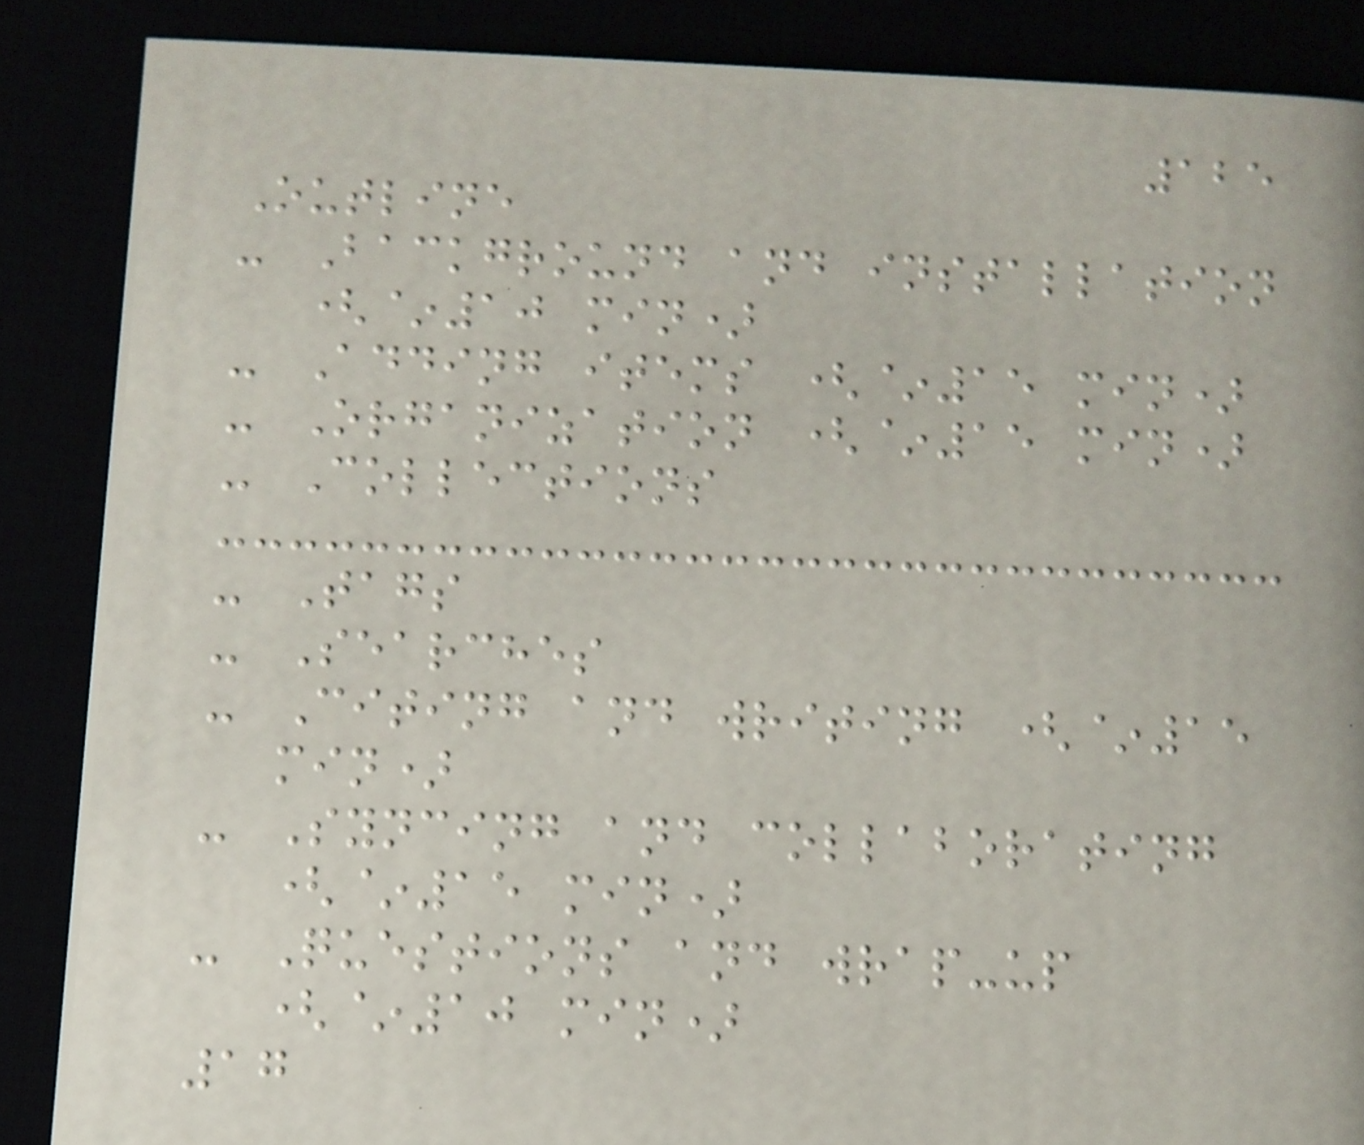125
Outline
- Background and installation
(~10 min)
- Adding items (~15 min)
- Organization (~15 min)
- Collections
- Tags
- Searches
- Citing and writing (~15
min)
- Syncing and collaborating
(~15 min)
- Questions and wrap-up
(~10 min)
17
